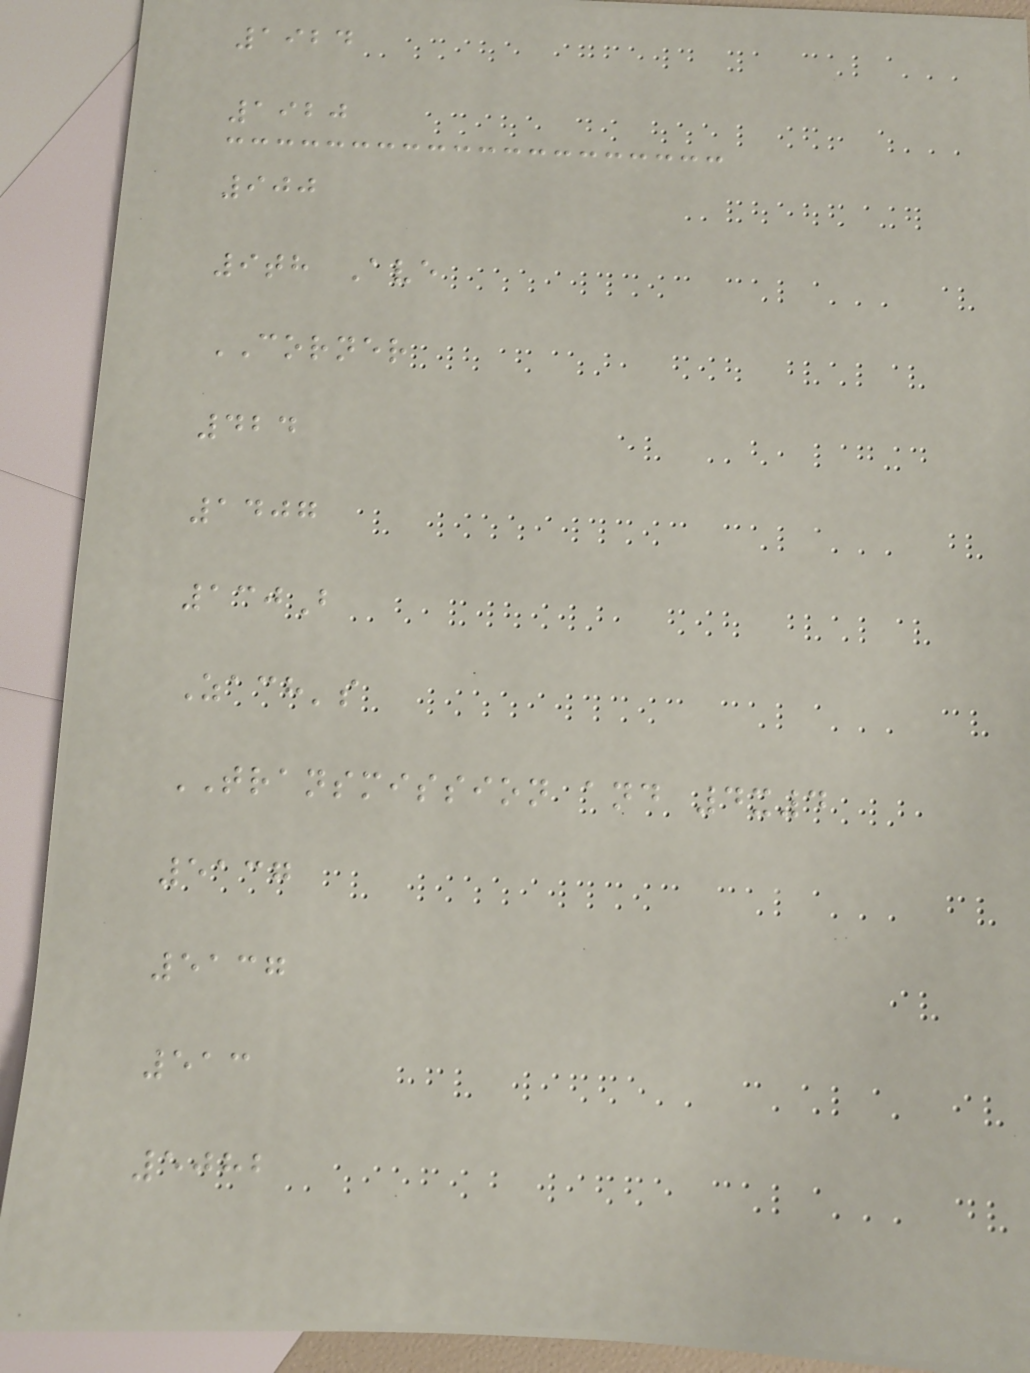1924
1920
900
9th Ave
CORNER
424
1407
130B
Zach's
TRANSMISSION and 4x4
5137
5137
513
5082
